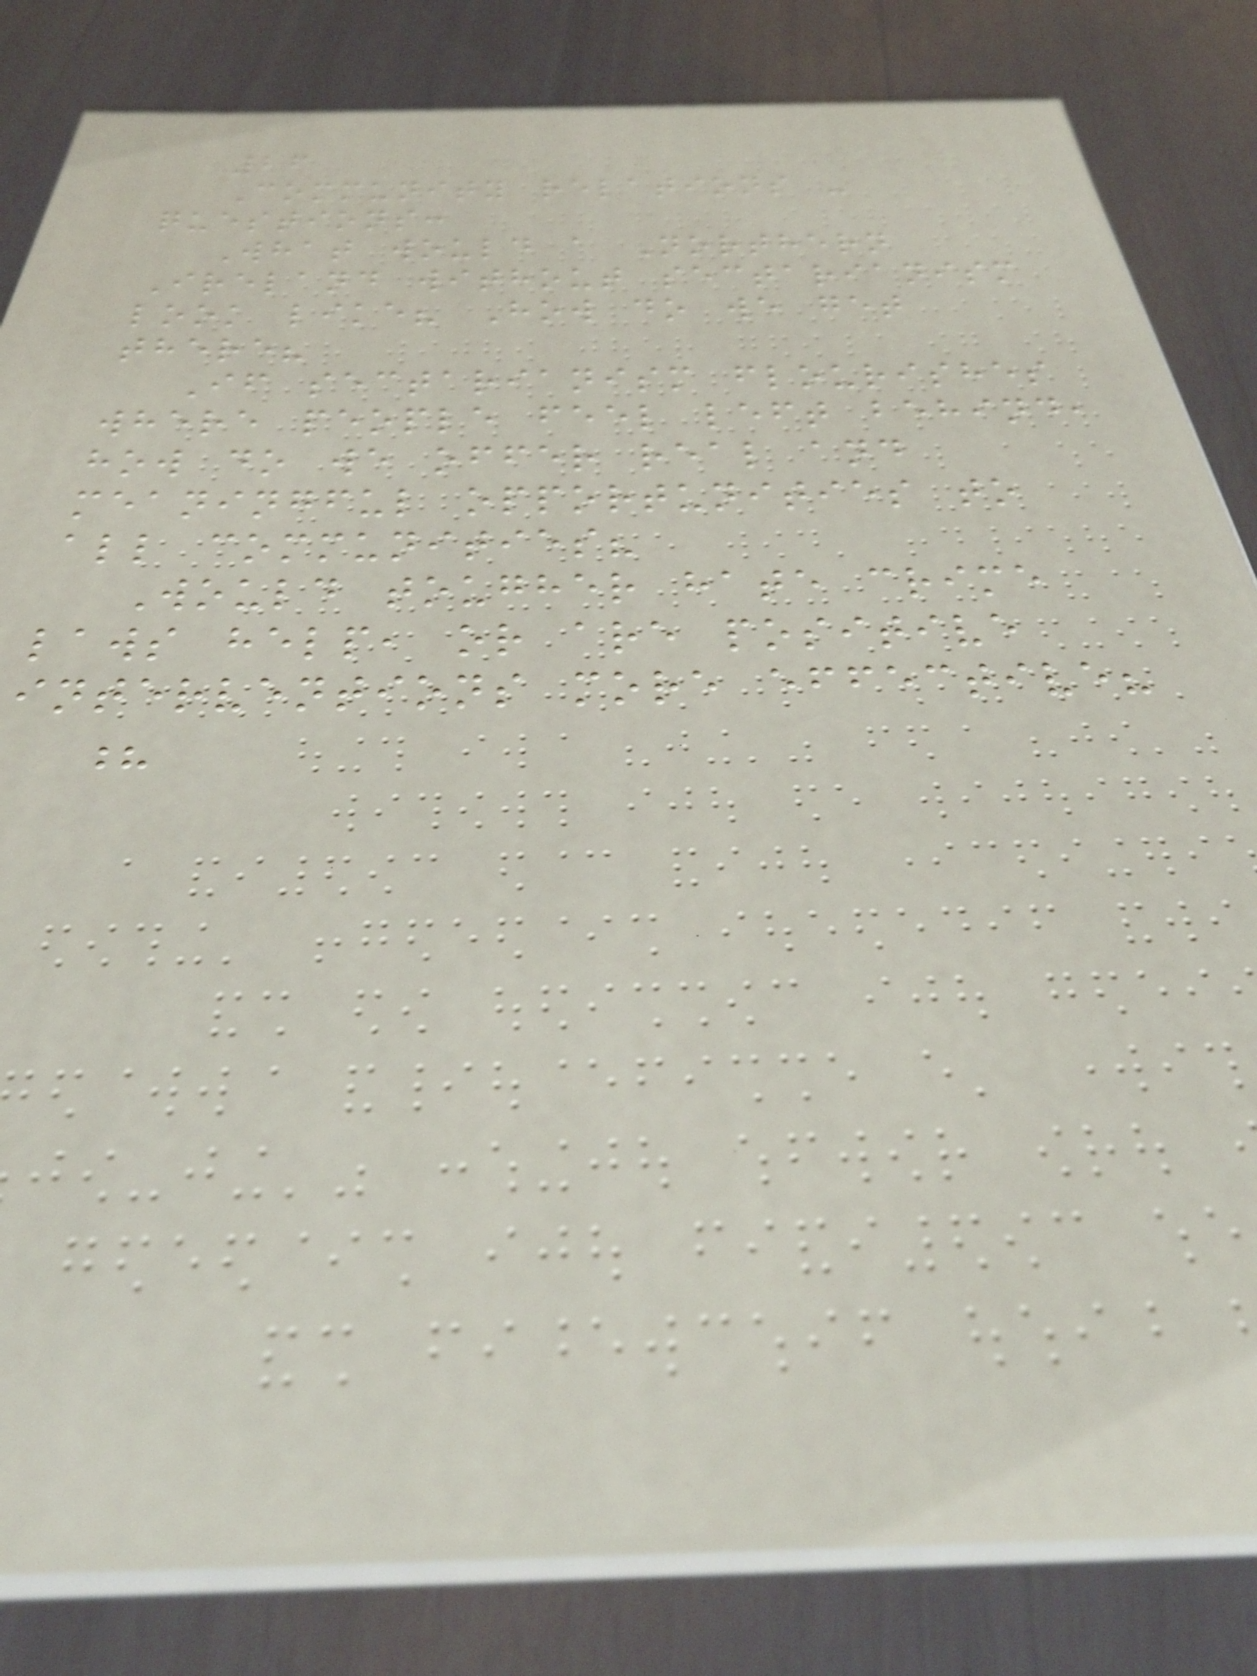26
Community relations -
questions:
What would a Northern
Ireland without sectarianism
look like? How do we get
there?
If sectarianism flourishes
where people feel left behind,
how do we offer real and
meaningful opportunities to
all communities?
Would tougher hate crime
laws help, or are positive
interventions more effective?
?
